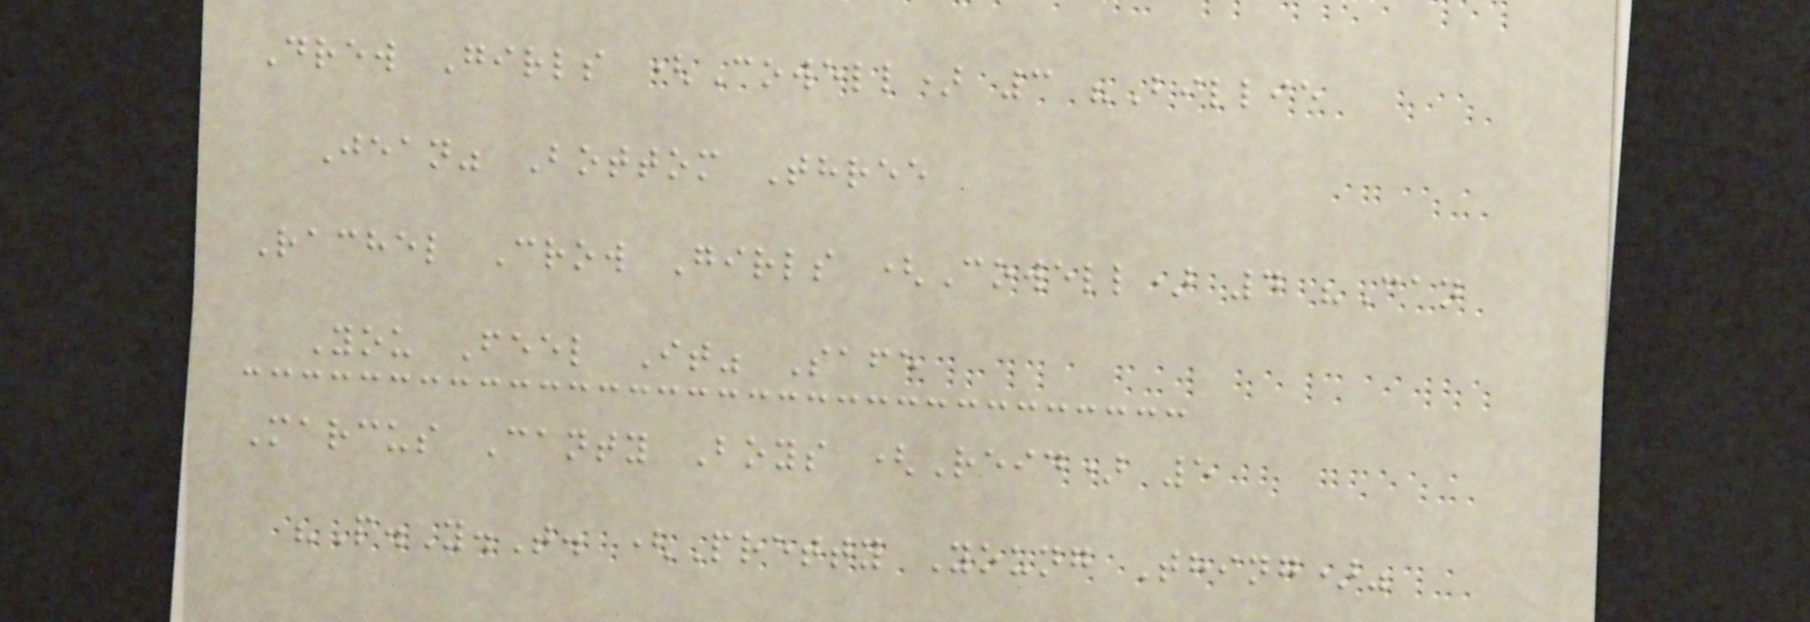Drew Girls (Cowell) 3 "Billie
Jean" Bottom Three
Rachel Crow Girls (Cowell) 4 "Can
You Feel It" Safe
Marcus Canty Boys (Reid) 5
"P.Y.T. (Pretty Young Thing)"
